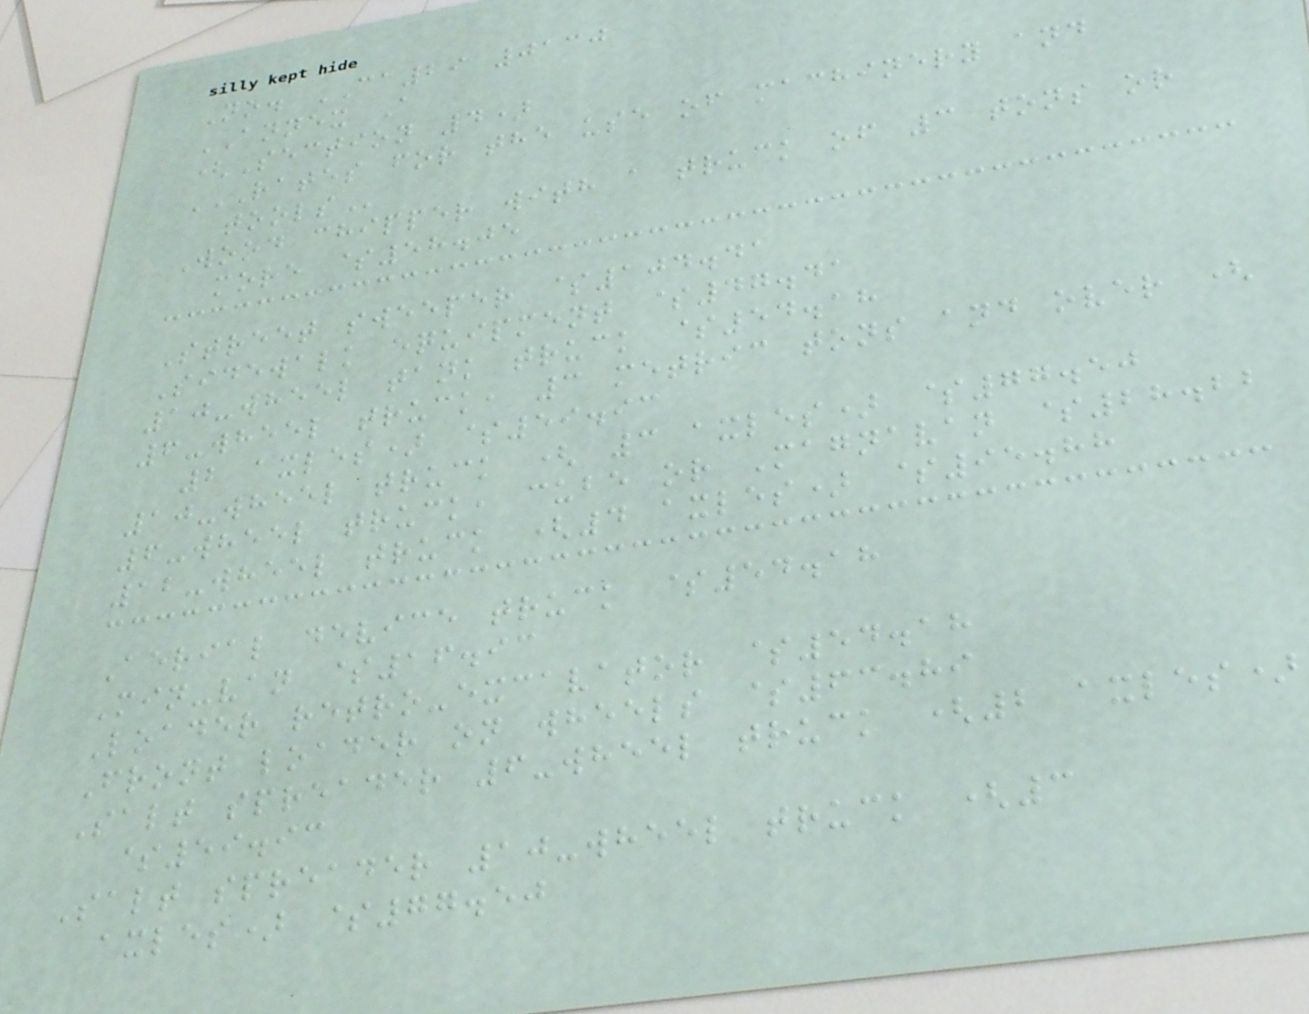No. CA29 0130
ANNEX A
(Section 4)
RATES FOR THE USE OF MACHINERY AND
TOOLS
Wood chipper with a truck of 3 tons or
more $58.05
Street sweeper $104.41
Sidewalk equipment $47.41
10-wheel tank truck $54.18
6-wheel truck, 3 metric tons and over (
2 axles) $59.93
10-wheel truck ( 3 axles) $77.50
6-wheel truck, cube or Magnavan $28.22
12-wheel truck (4 axles) $95.88
Aerial device truck $54.18
Min-van $16.93
Loader retro-excavator $54.18
Front loader on wheels $63.89
Salt spreader 6-wheel truck (2 axles)
$59.93
Salt spreader 10-wheel truck (3
axles) $77.50
